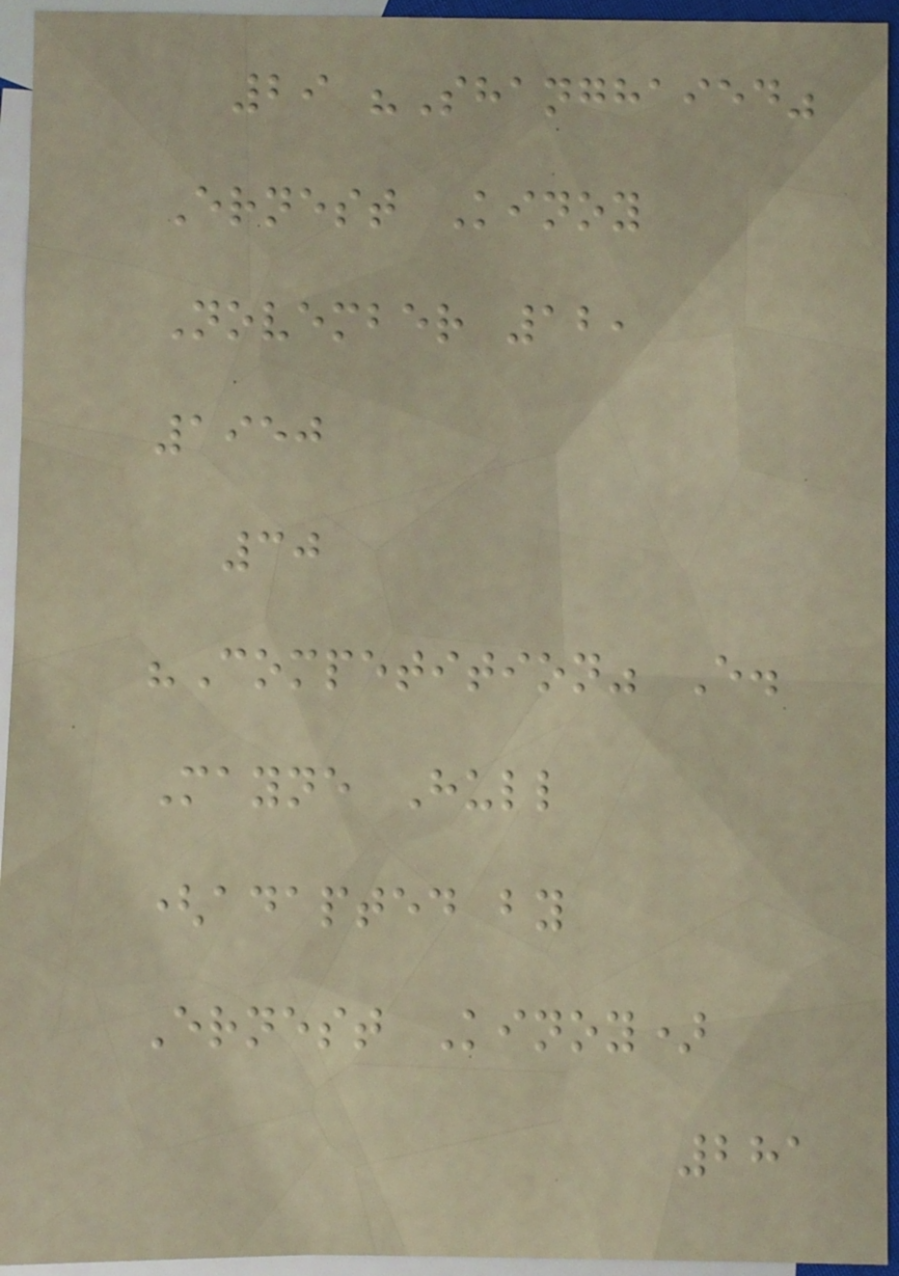29 "Shanghaied"
Ernest Kinoy
November 12,
1950
30
"Competition" E.
Mayne Hull
(adapted by
Ernest Kinoy)
281
